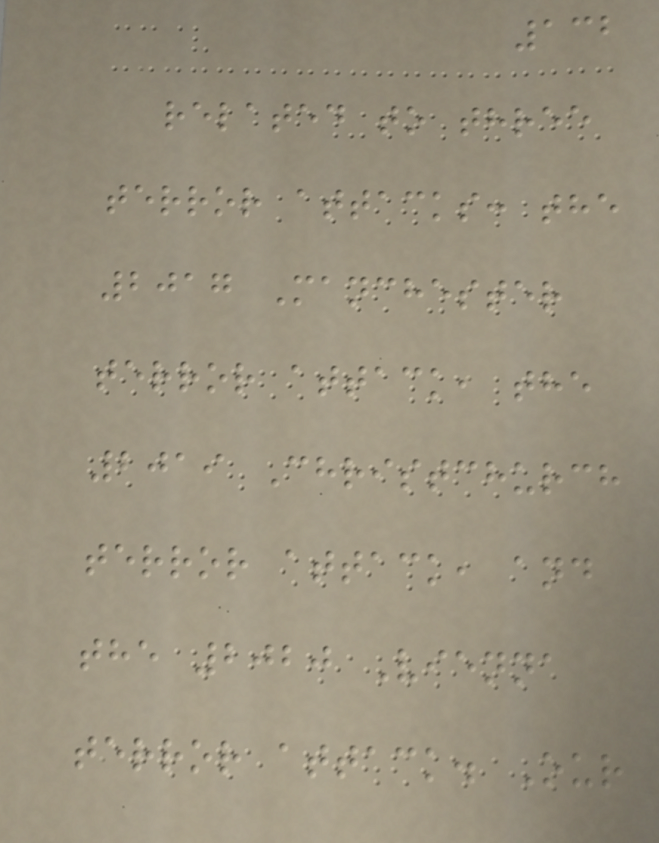132
related to three
terror attacks: the
2017 Manchester
terror attack, the
2019 Christchurch
terror attack, and
the 2020 Vienna
terror attack. Our
